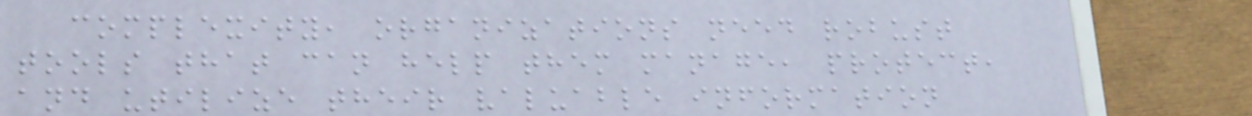complexity, organizations need robust
tools that can help them manage, protect,
and utilize their valuable information
